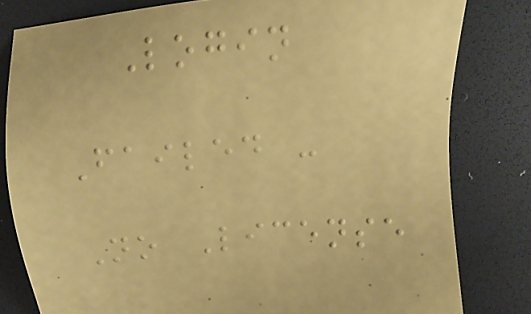Login
Failed -
No License
